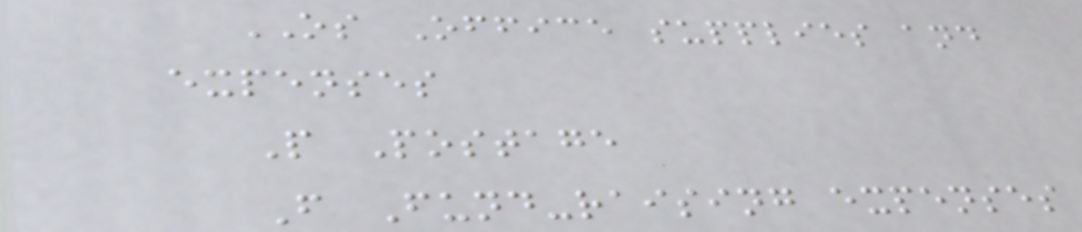OS Office supplies and
expenses
P Postage
F Fund-raising expenses
